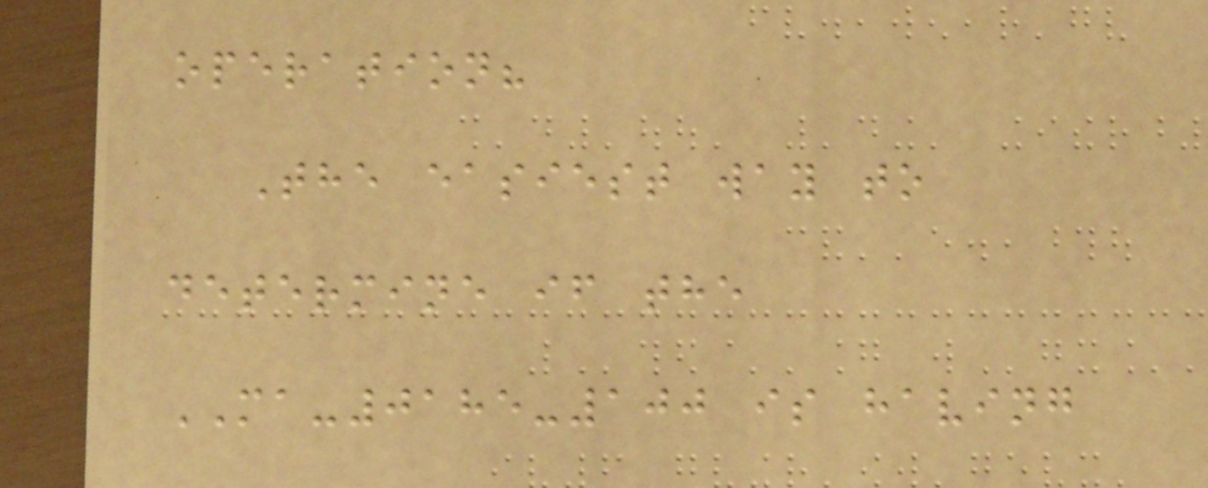operation?
The easiest way to
determine if the
MA-0185-100 is having
